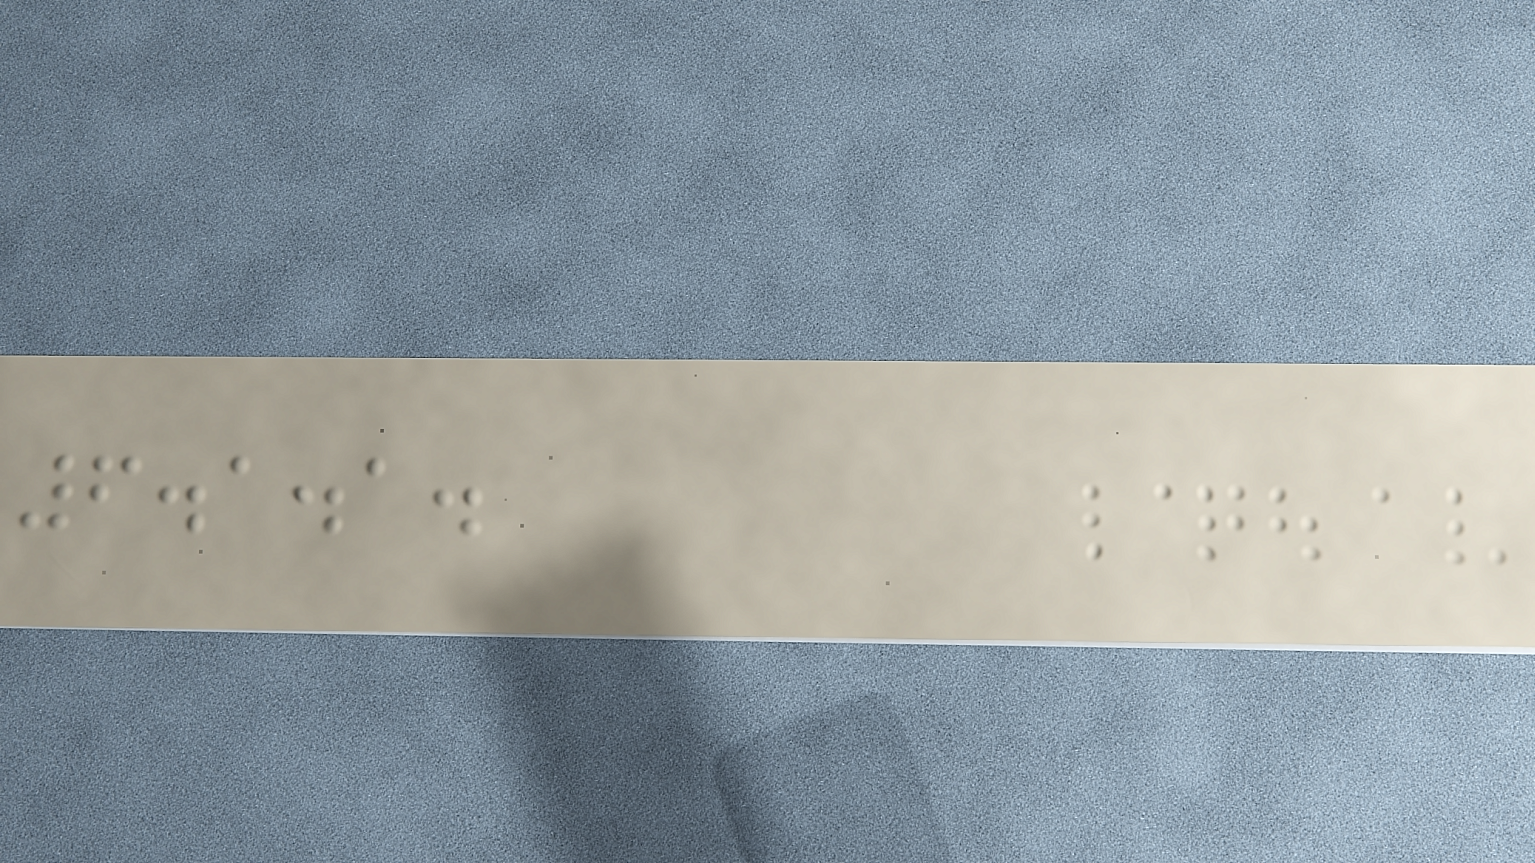6.1.1.
